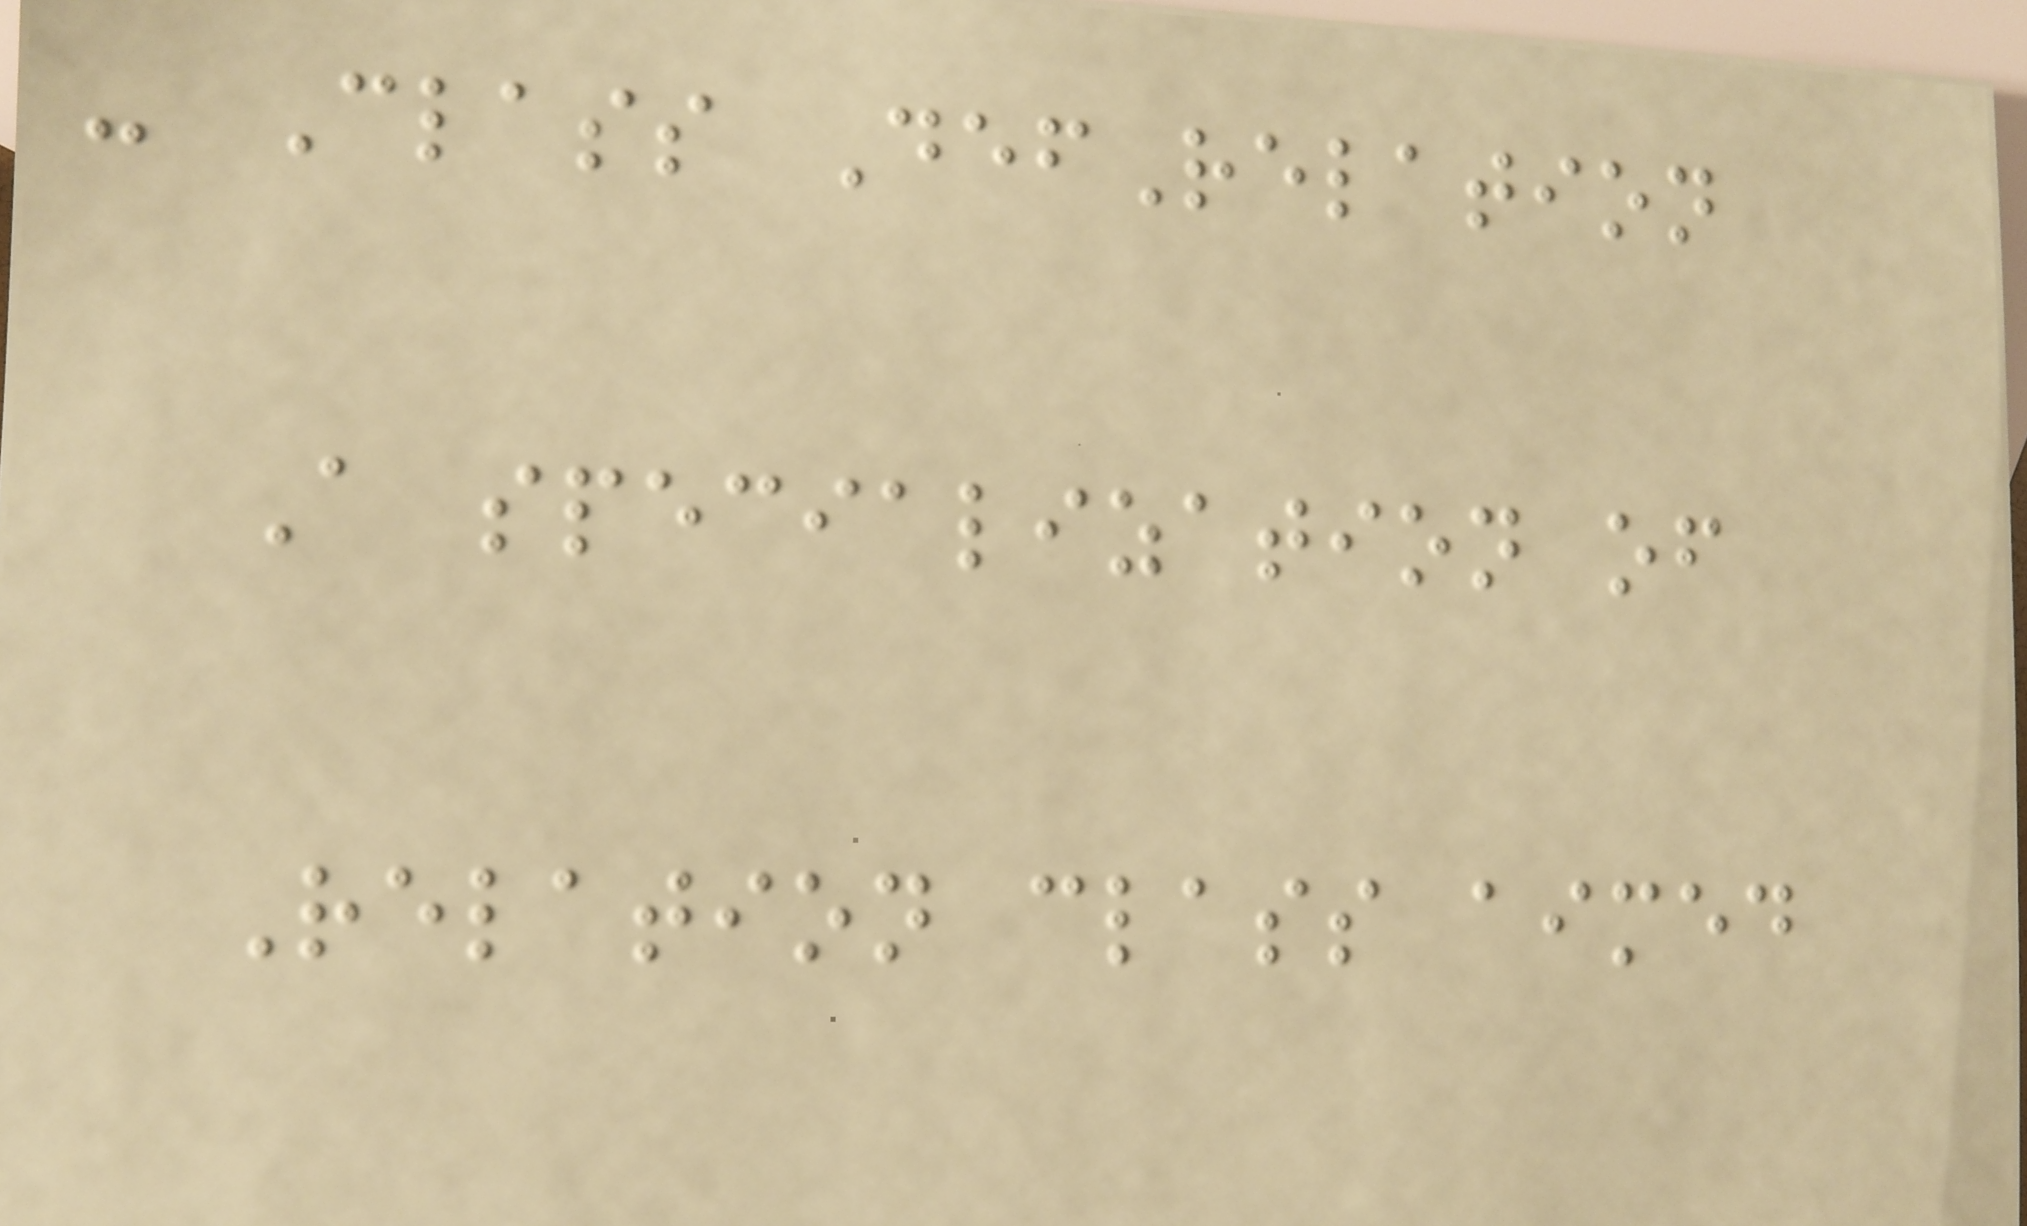- Class DefRelation
A specialization of
Relation class aimed
